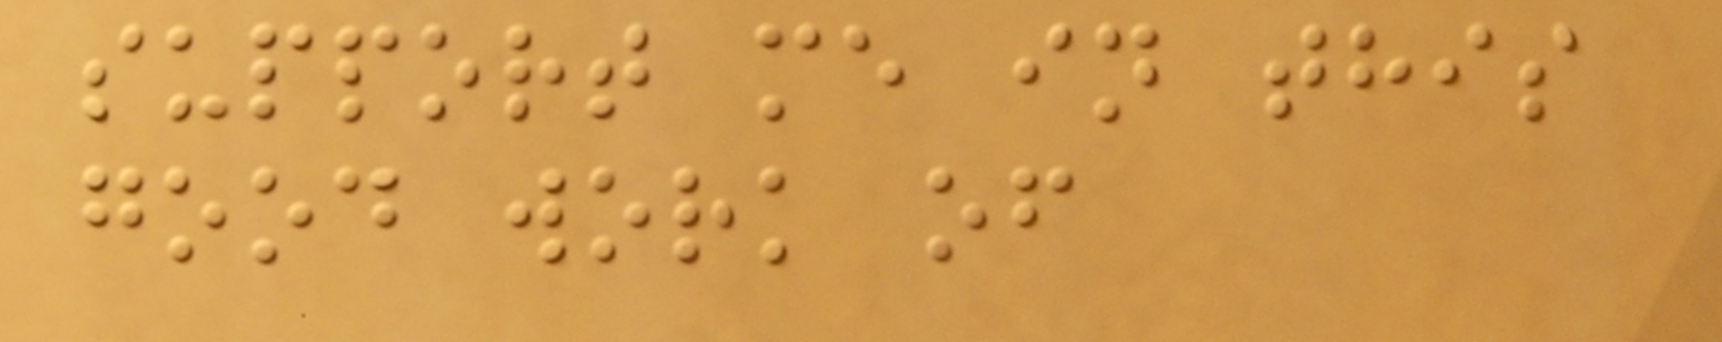support me in this
good work of
